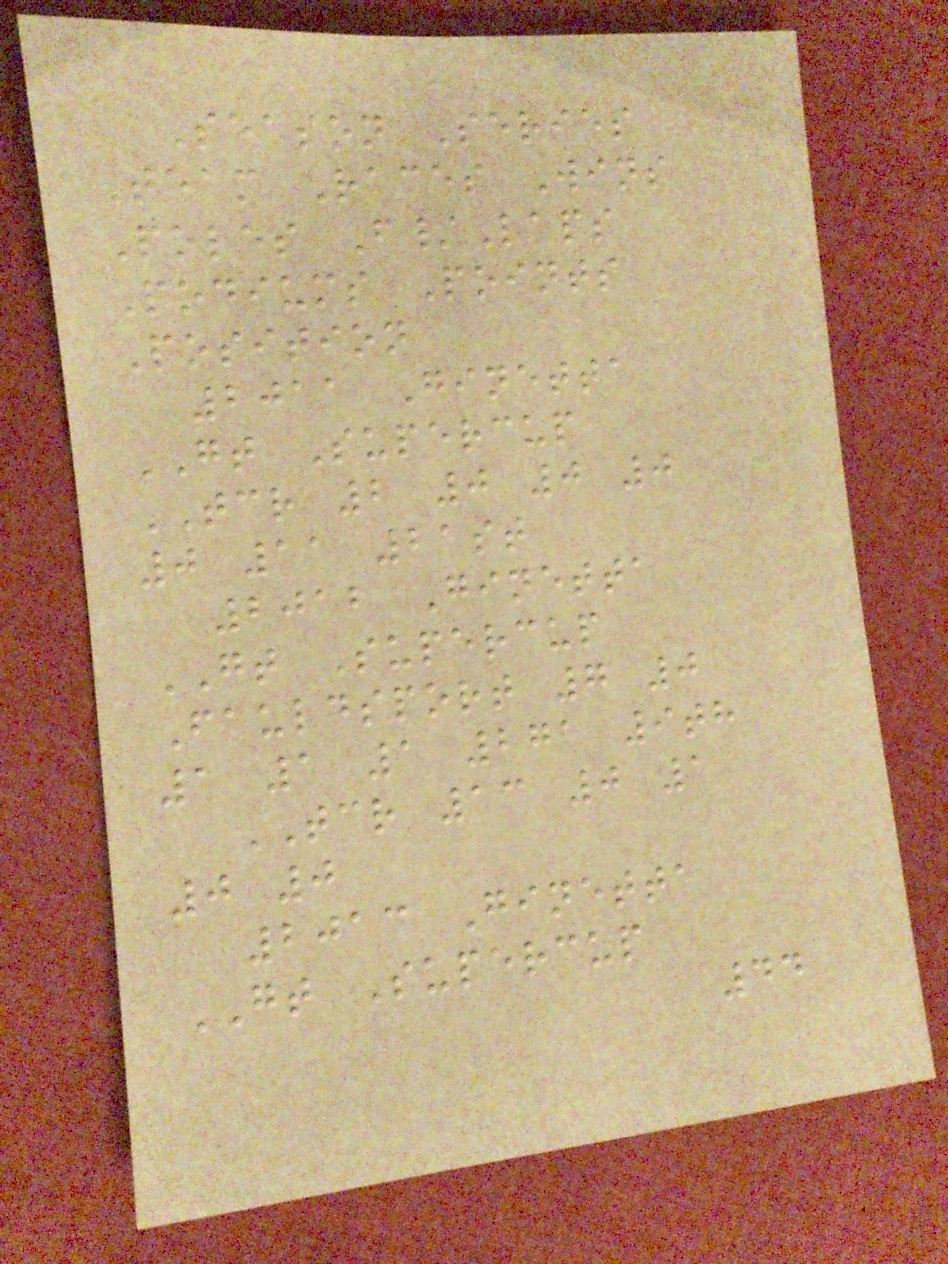Season Series
Team Races Wins
Poles F/Laps
Podiums Points
Position
2011 Ginetta
GT Supercup
TCR 2 0 0 0
0 11 21st
2012 Ginetta
GT Supercup
Fauldsport 7 0
1 1 1 271 9th
TCR 13 0 1
0 0
2013 Ginetta
GT Supercup
44
